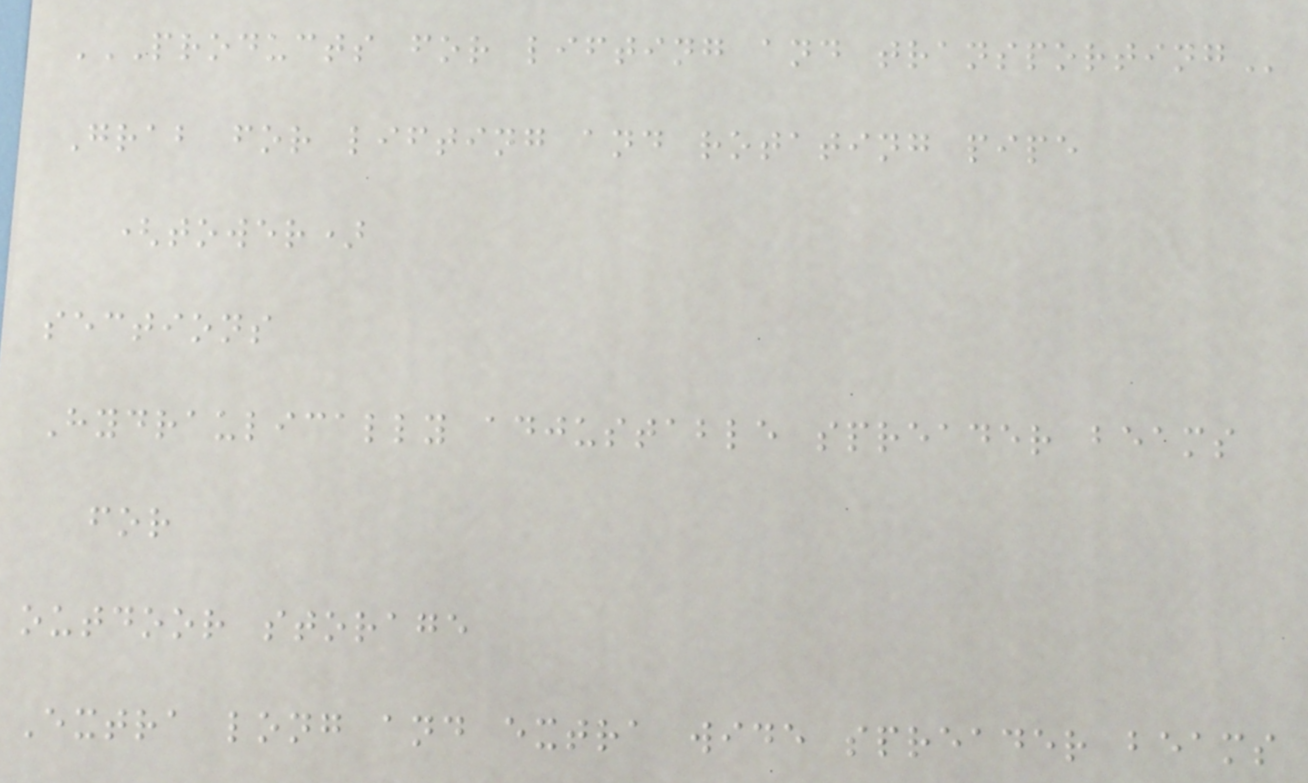PRODUCTS FOR LIFTING AND TRANSPORTING
Grab for lifting and rotating pipe
(tower)
sections
Hydraulically adjustable spreader beams
for
outdoor storage
Extra long and extra wide spreader beams
